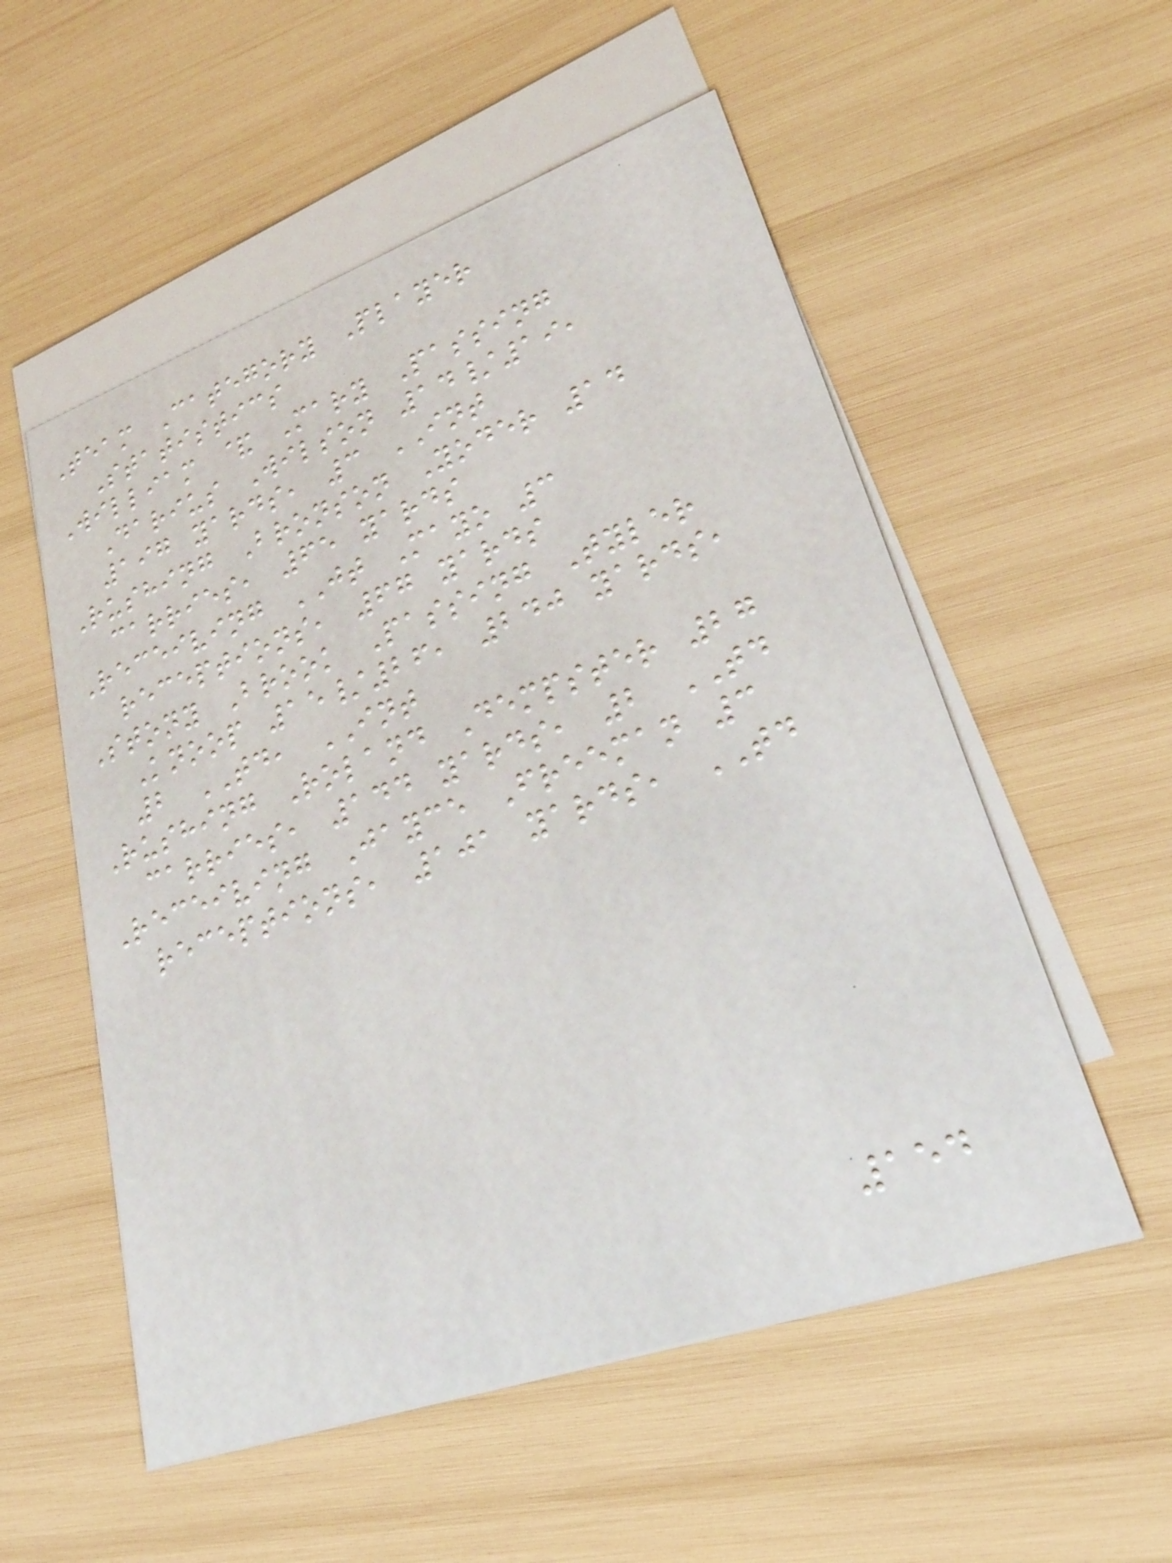Team Category Player
Statistics
William & Mary Passing
Darius Wilson 14/19,
197 yards, 3 INT
Rushing Bronson Yoder 14
carries, 65 yards
Receiving JT Mayo 3
receptions, 67 yards
Stony Brook Passing Tyler
Knoop 15/26, 240 yards,
2 TD, INT
Rushing Roland Dempster 27
carries, 144 yards, 2 TD
Receiving Jayce Freeman 3
receptions, 101 yards, TD
154
